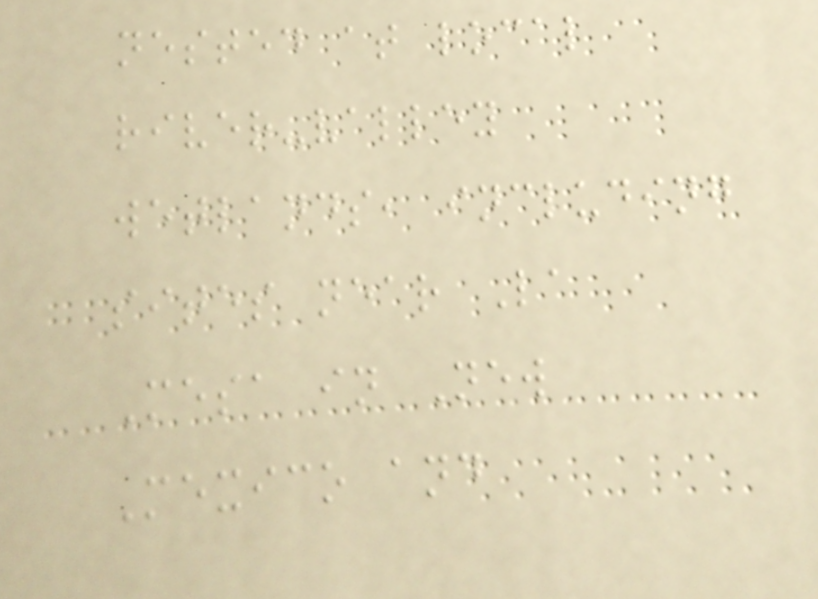nested at local
river-valley
wetlands, including
sites near La
Mesa in New
Mexico and
